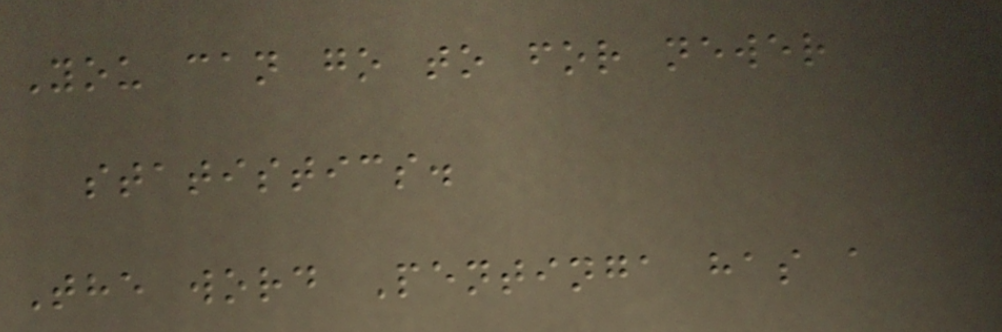You can go to for newer
statistics.
The word Pentinga has a
